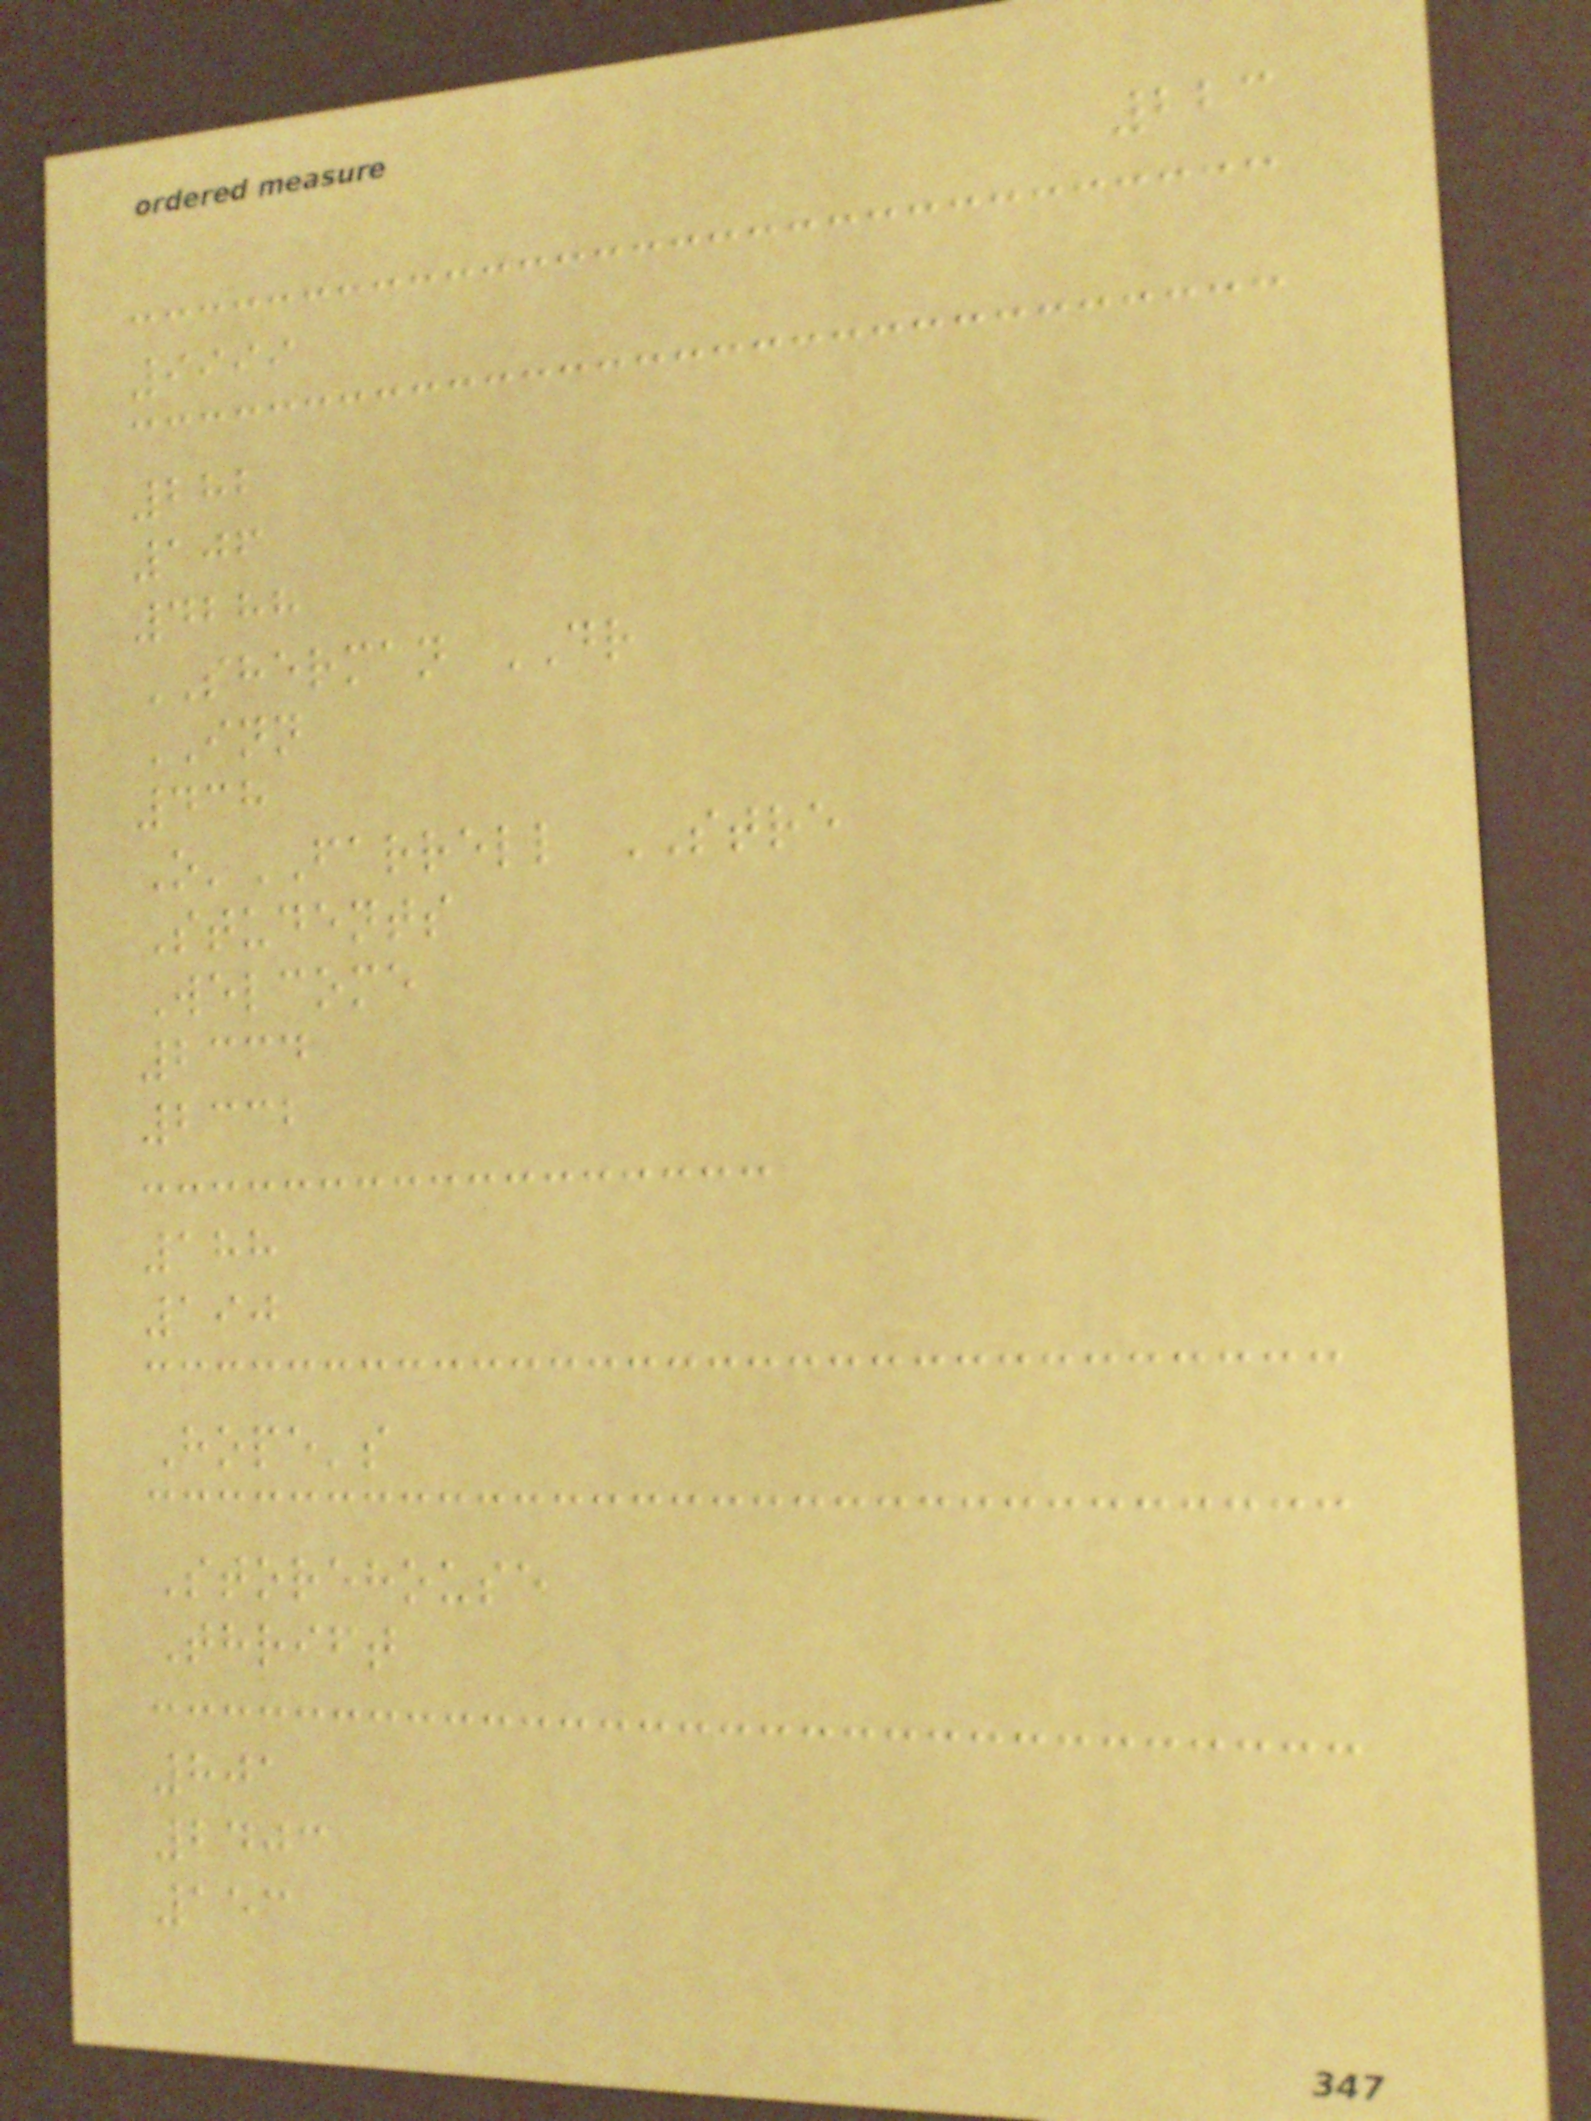223
9999
282
106
4288
SHERMAN DR
INN
438
O'FARRELL STRE
Students
Welcome
2334
2332
188
190
Hope's
Storehouse
Thrift
801
2403
153
